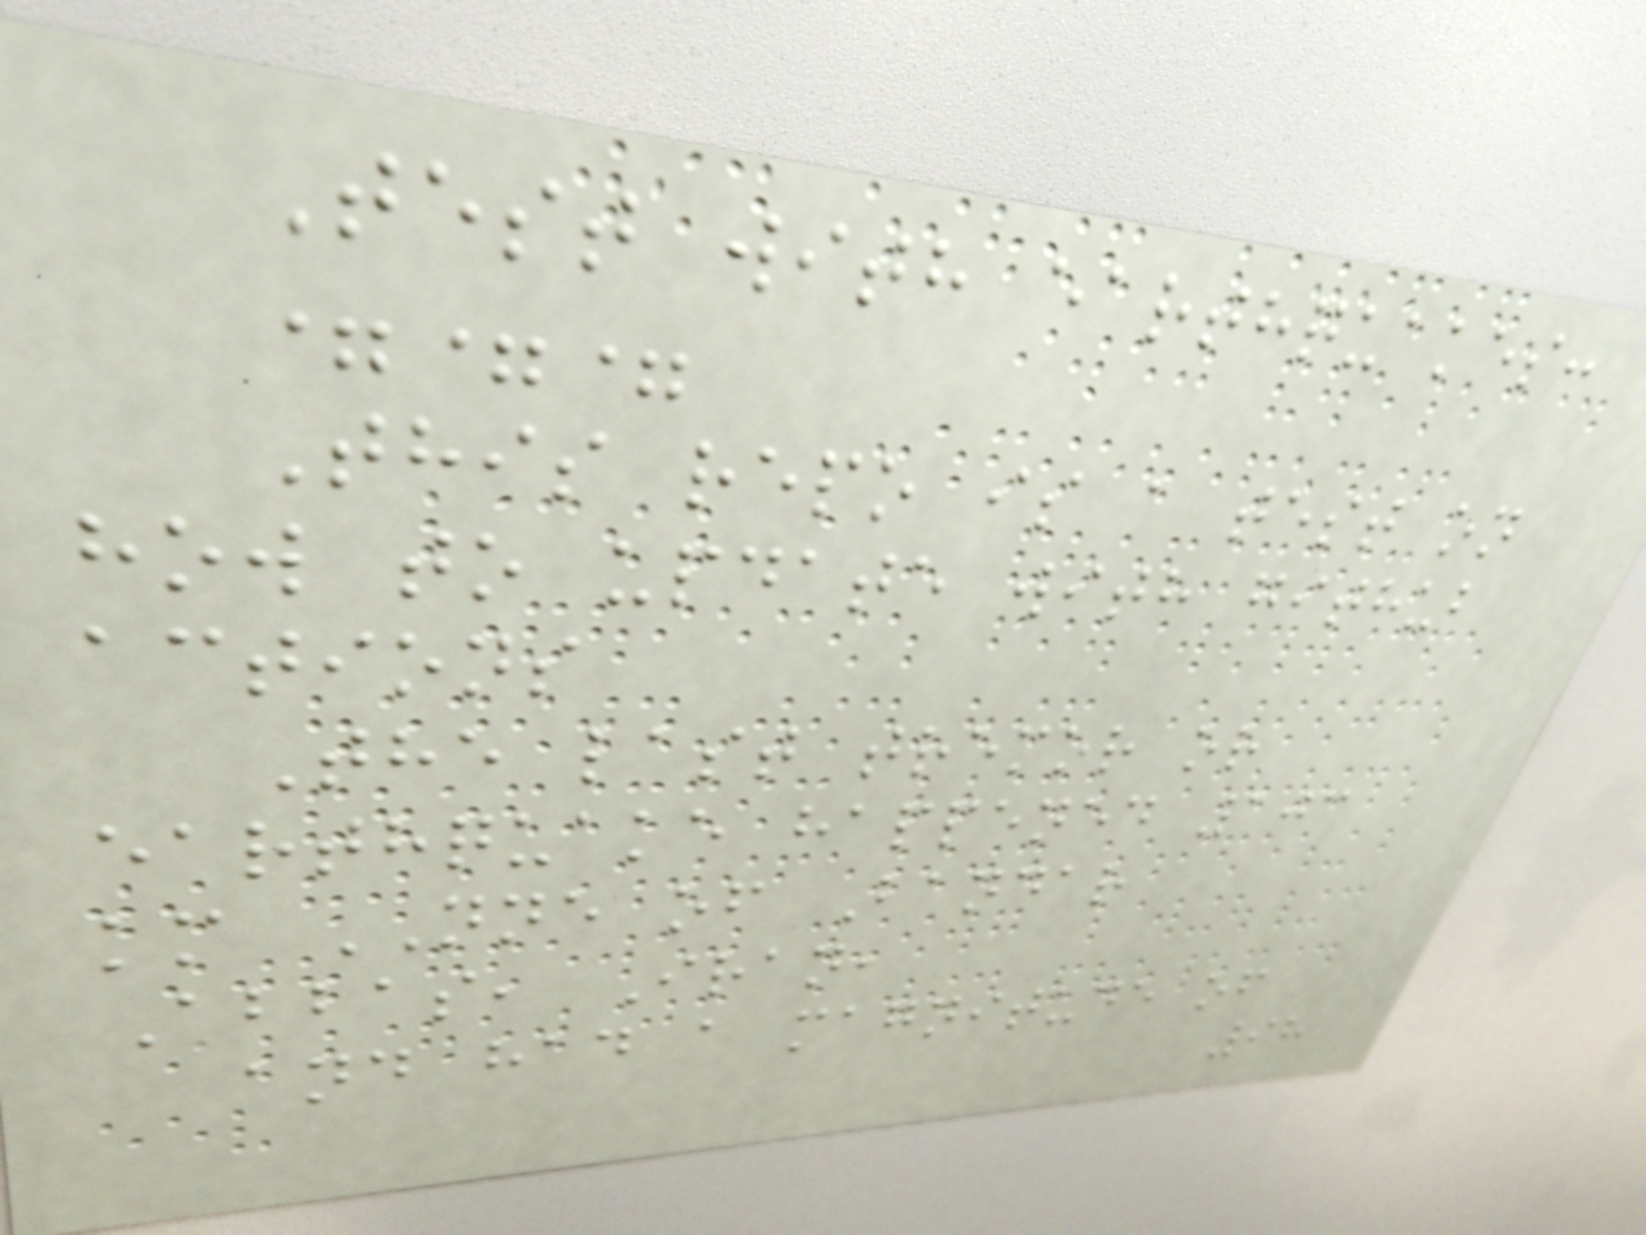Test with earthquakes:
===
This repo is a test on
how to update with github
actions
The last tremor or
earthquake happened 103
km NNE of Bandar
Abbas, Iran,
and had a magnitude of
98
